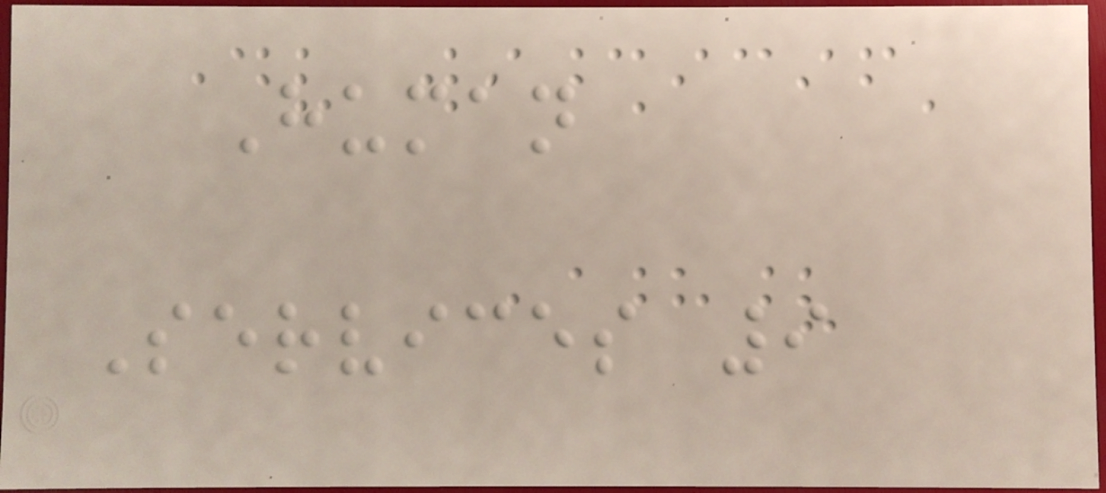Human
Services 9
